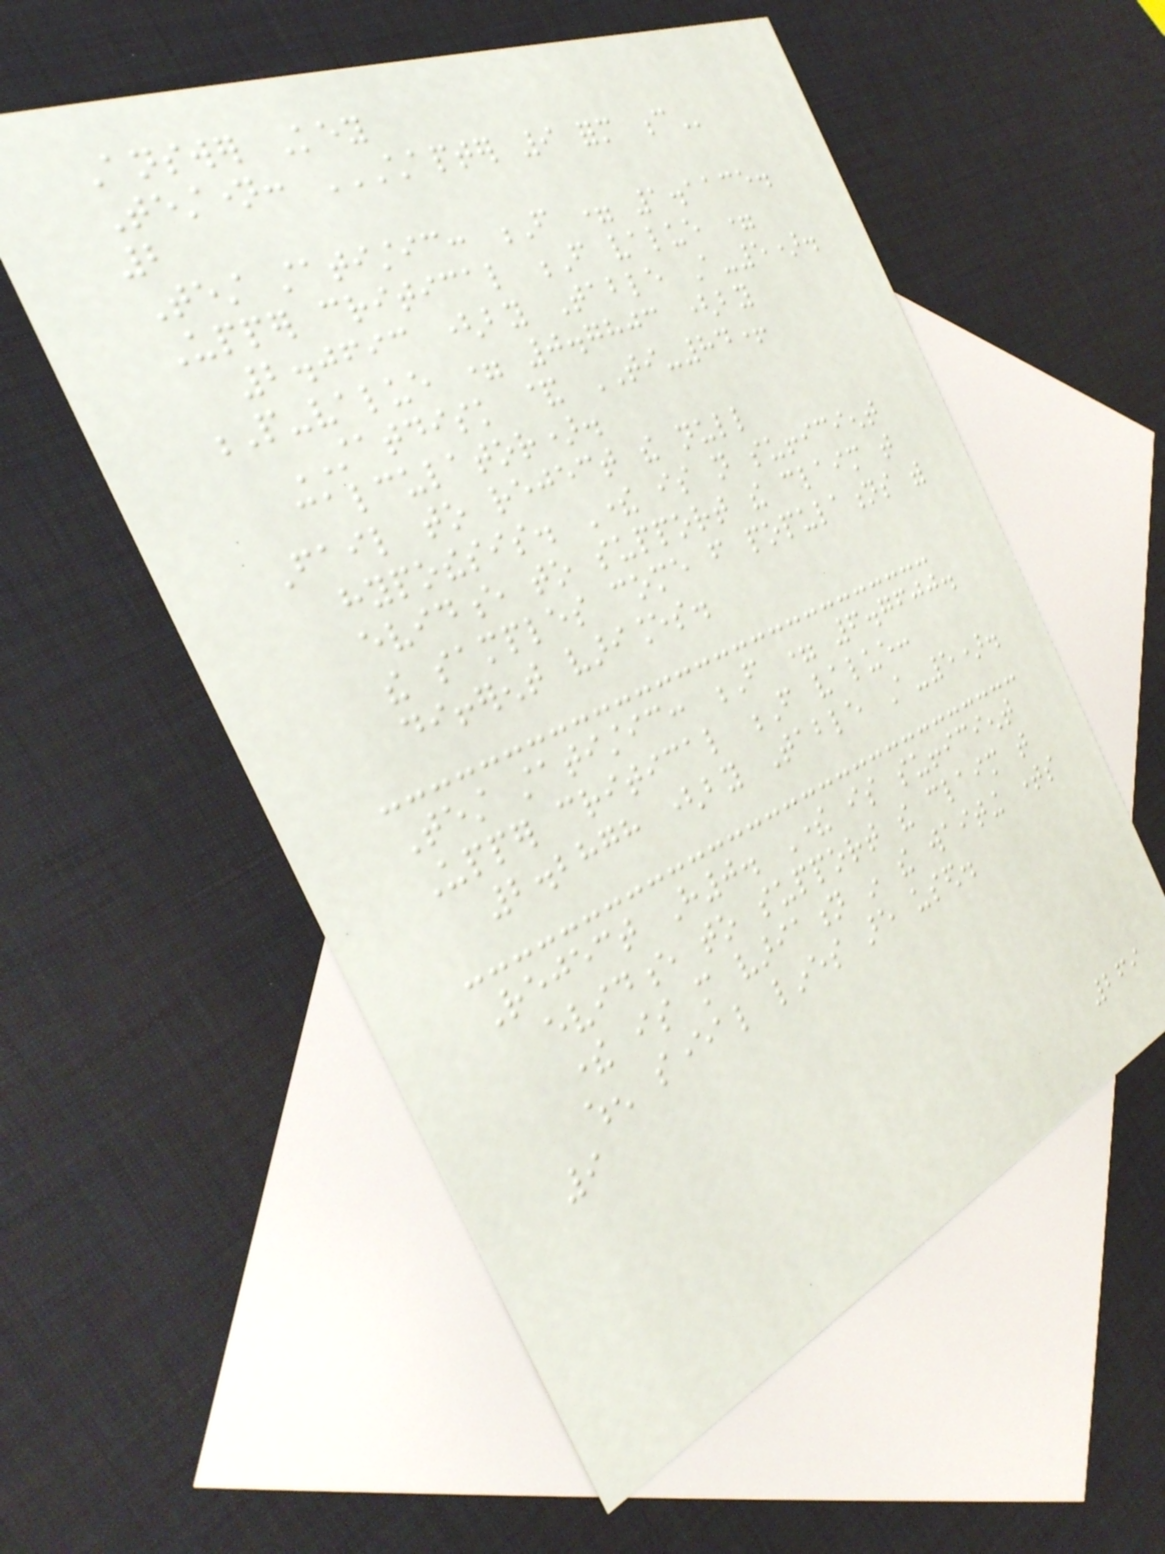Answer Key
Testname: CHAPTER 9 FORM C
2
Test statistic: F = 1.1135.
Upper critical F value =
2.0693 (by Table A-5).
P-value = 0.7803 (by
STATDISK & TI-84+
calculator).
Fail to reject the null
hypothesis. There is not sufficient
evidence to support the claim that
the samples come from populations with
different variances.
Test statistic: F = 6.7600.
Upper critical F value:
2.2878 (by Table A-5).
Reject H0. There is sufficient
evidence to support the claim that
there is more variation in the waiting times
when several lines are used.
9
269
